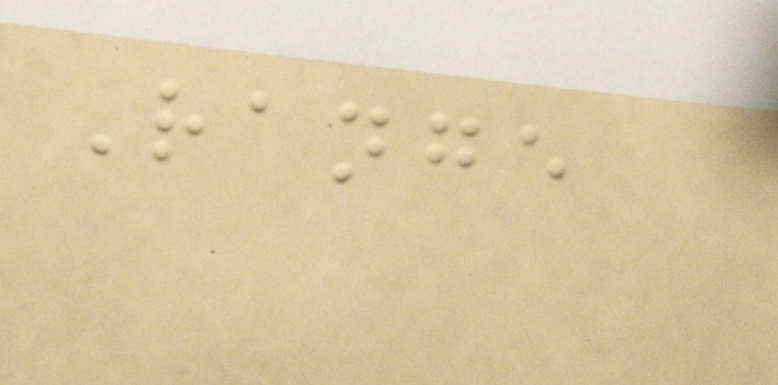Range
